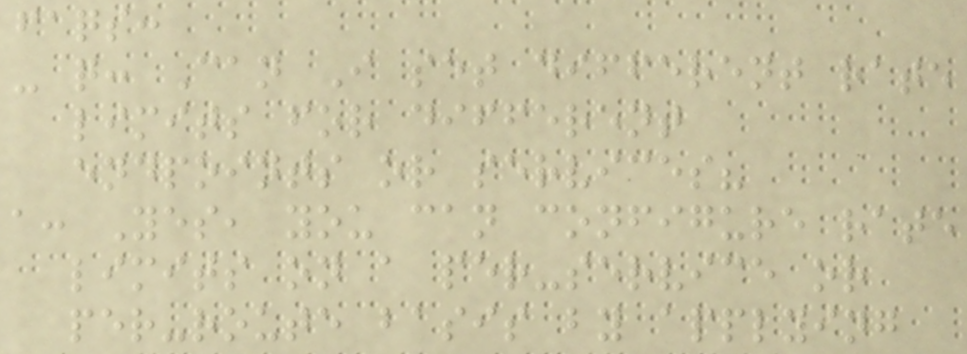faqs:
- q: Can I set different rate
limits for different
endpoints or services?
a: Yes, you can configure rate
limits on a per-service or
per-route basis by applying
